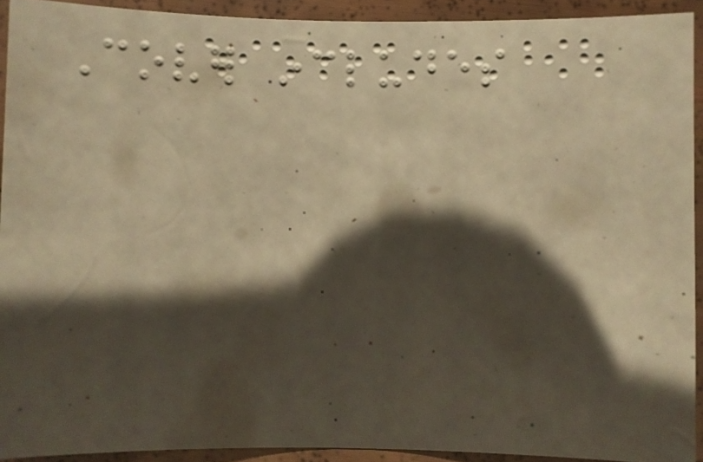Cover includes
